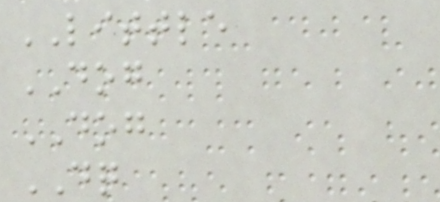LITTLE
DOG
DOG
DQ
